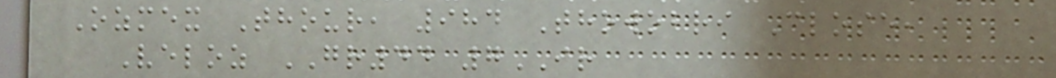Ozmex Thour, 984 Thowobri Close,
Veloz GR44 7IR
